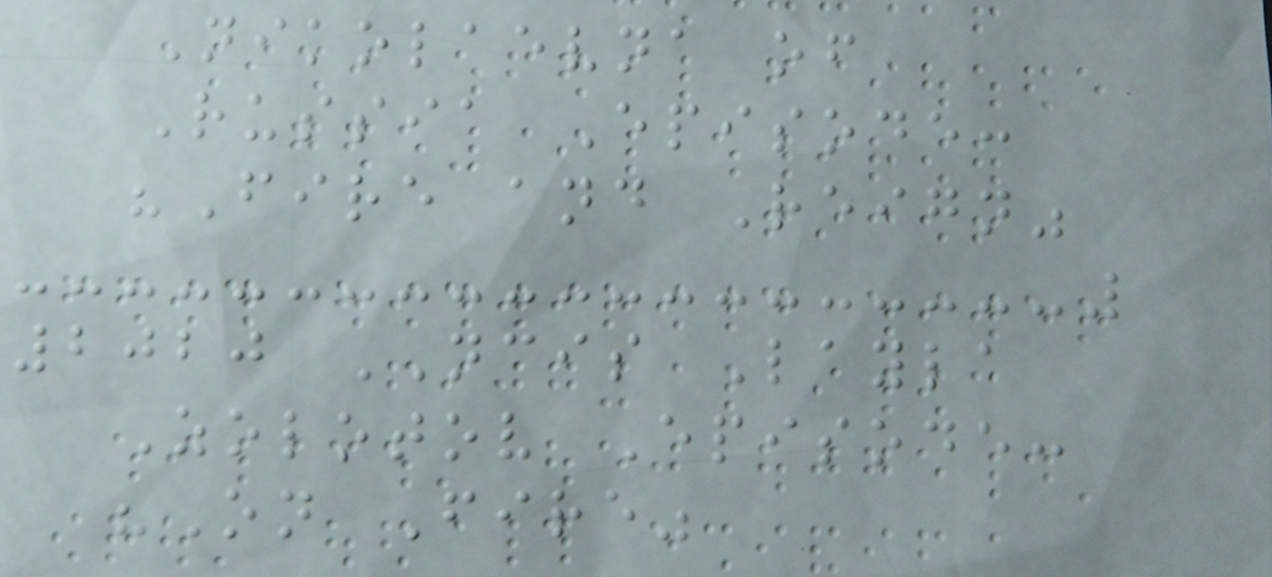Nikolaevna of
Russia Episode:
"Fire and Reign"
2020 NCIS Layla
Zolotov Episode:
"On Fire"
